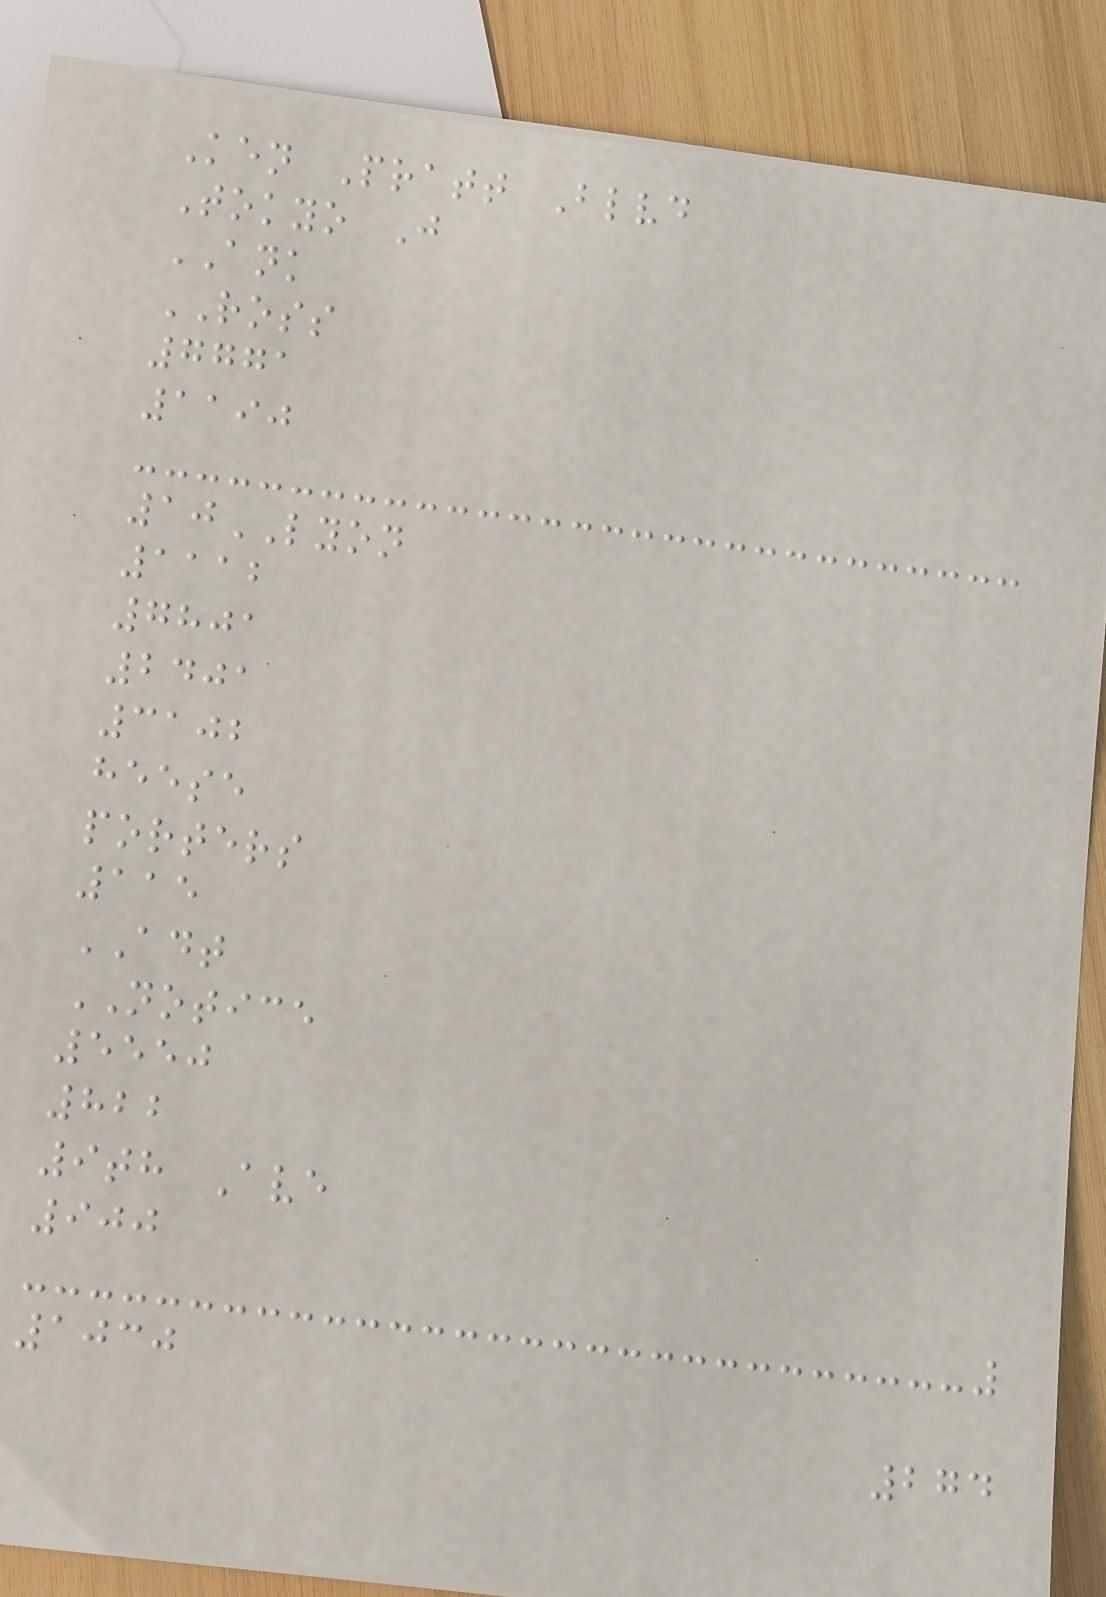Ken Pratt Blvd
Tokyo J
ANK
ROSS
7771
1190
10LYON
1112
7801
2401
3102
heese
porters
115
ADT
NOTICE
5550
822
9th Ave
900
1030
274
